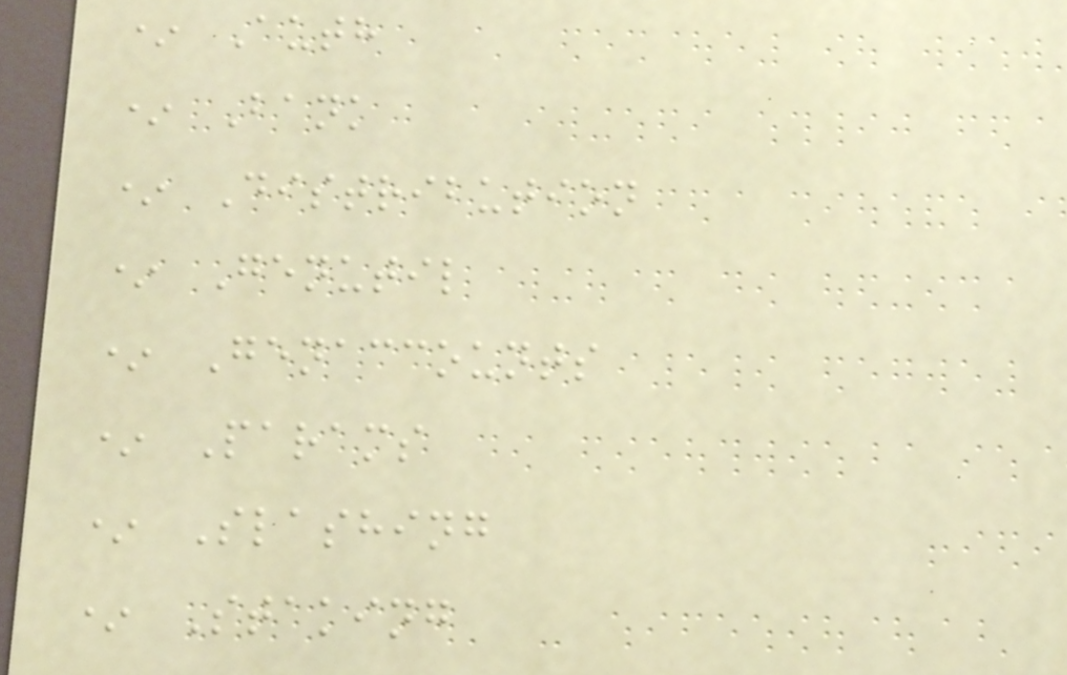* Auth
* Bank
* Distribution
* Genutil
* Genaccounts
* Params
* Slashing
* Staking
